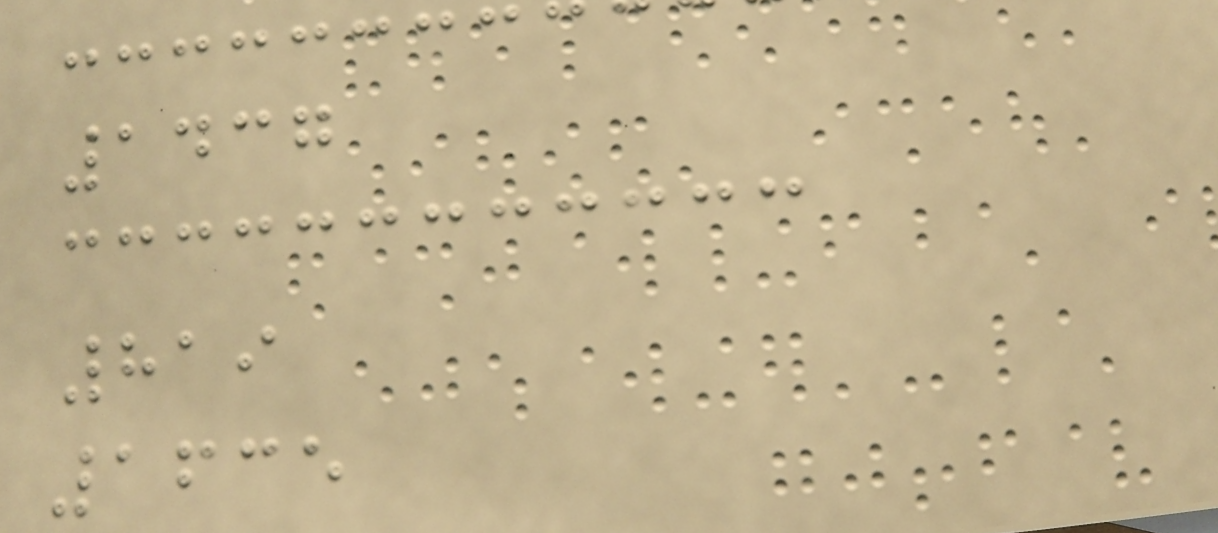1437
819
1635
